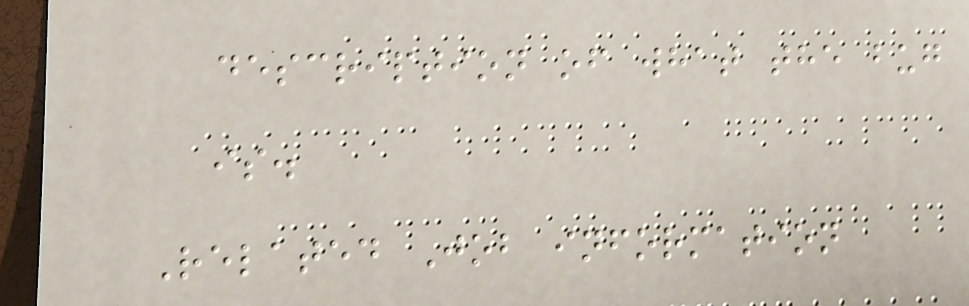description of what the bug
is.
Related Job information
